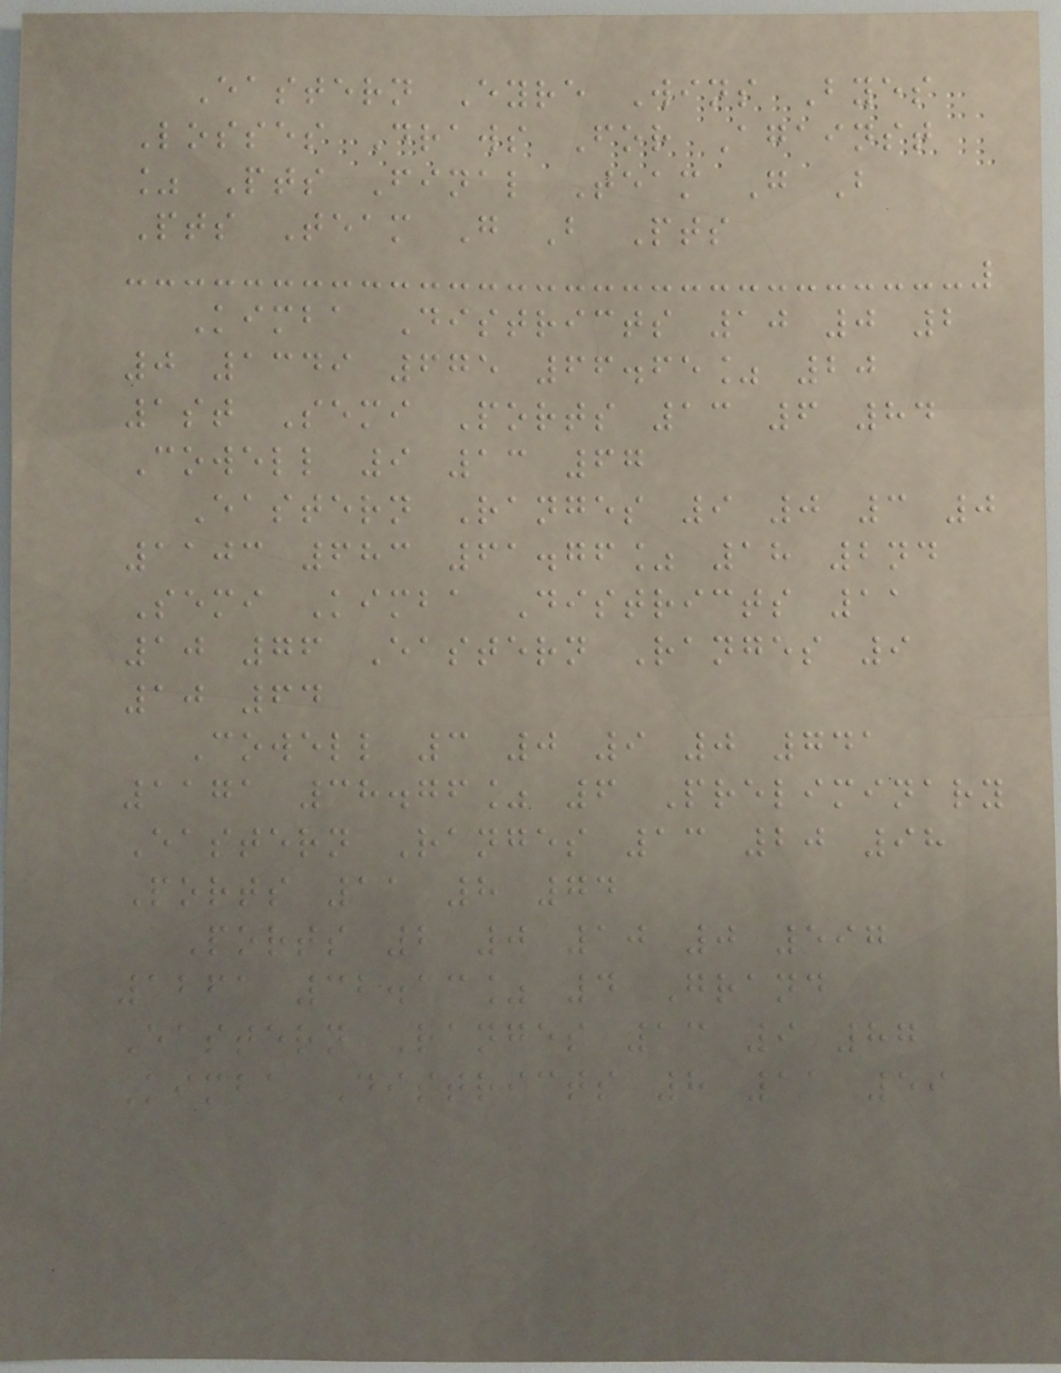Eastern Eyre Wins Byes
Losses Draws For Against
% Pts Final Team G B
Pts Team G B Pts
Kimba Districts 10 0 2
0 1349 675 66.65% 20
1st Semi Ports 13 6 84
Cowell 9 13 67
Eastern Ranges 9 0 3 0
1103 683 61.76% 18 2nd
Semi Kimba Districts 11
10 76 Eastern Ranges 9
10 64
Cowell 3 0 9 0 741
1171 38.76% 6 Preliminary
Eastern Ranges 13 20 98
Ports 11 8 74
Ports 2 0 10 0 597
1261 32.13% 4 Grand
Eastern Ranges 13 9 87
Kimba Districts 8 11 59
